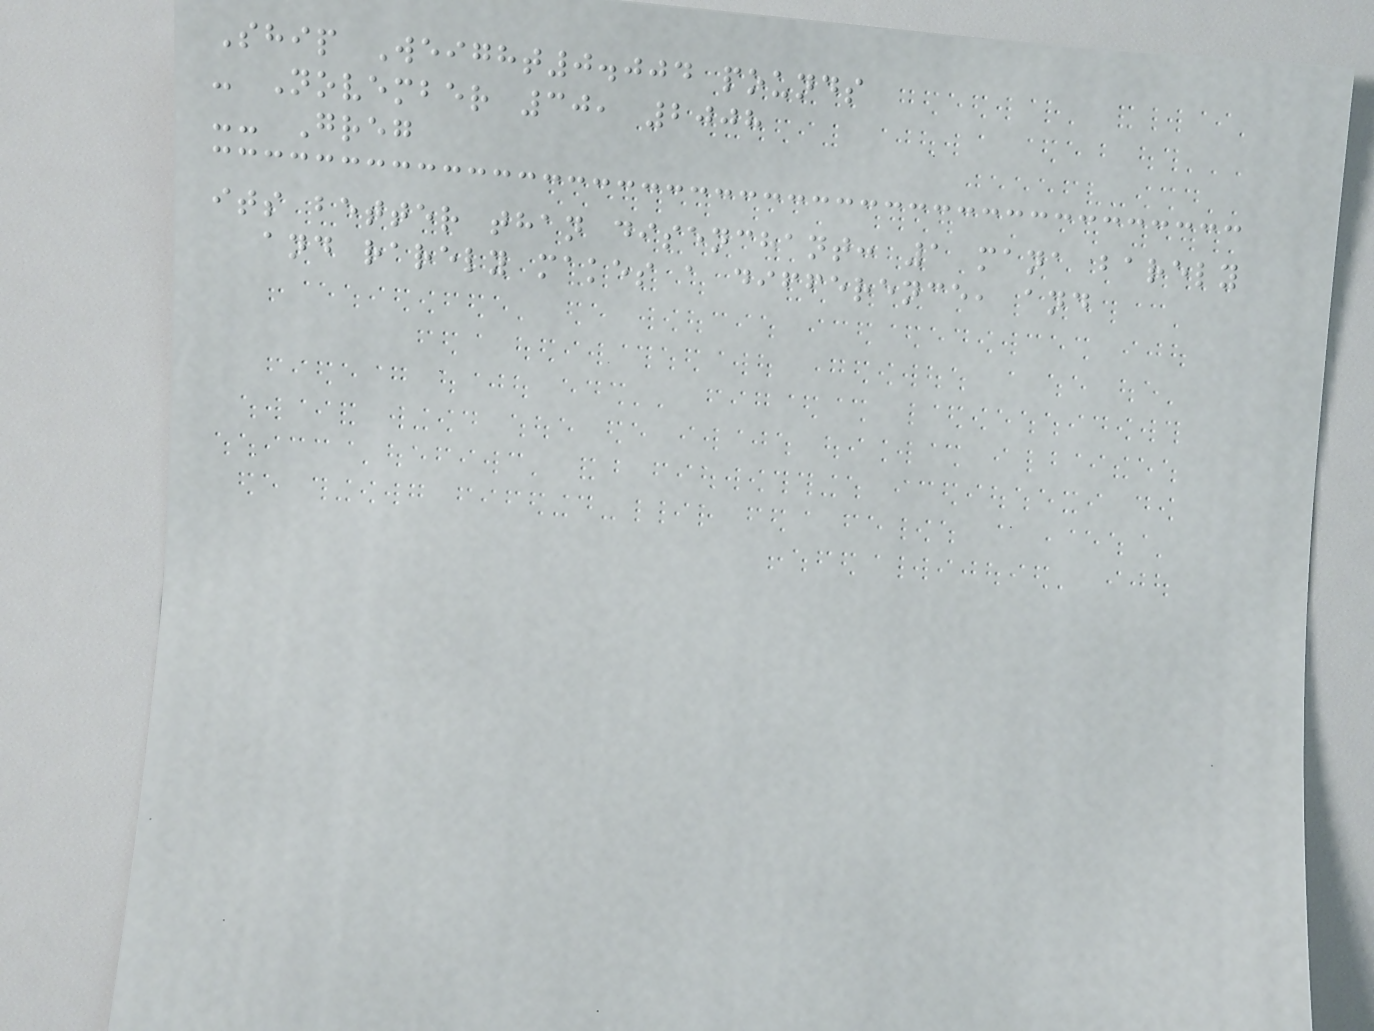Ship Weight0.004 pounds
- November 30, 2008
-- Greg
its better than disenchant: 1 mana barely
and rarely makes a difference, and
